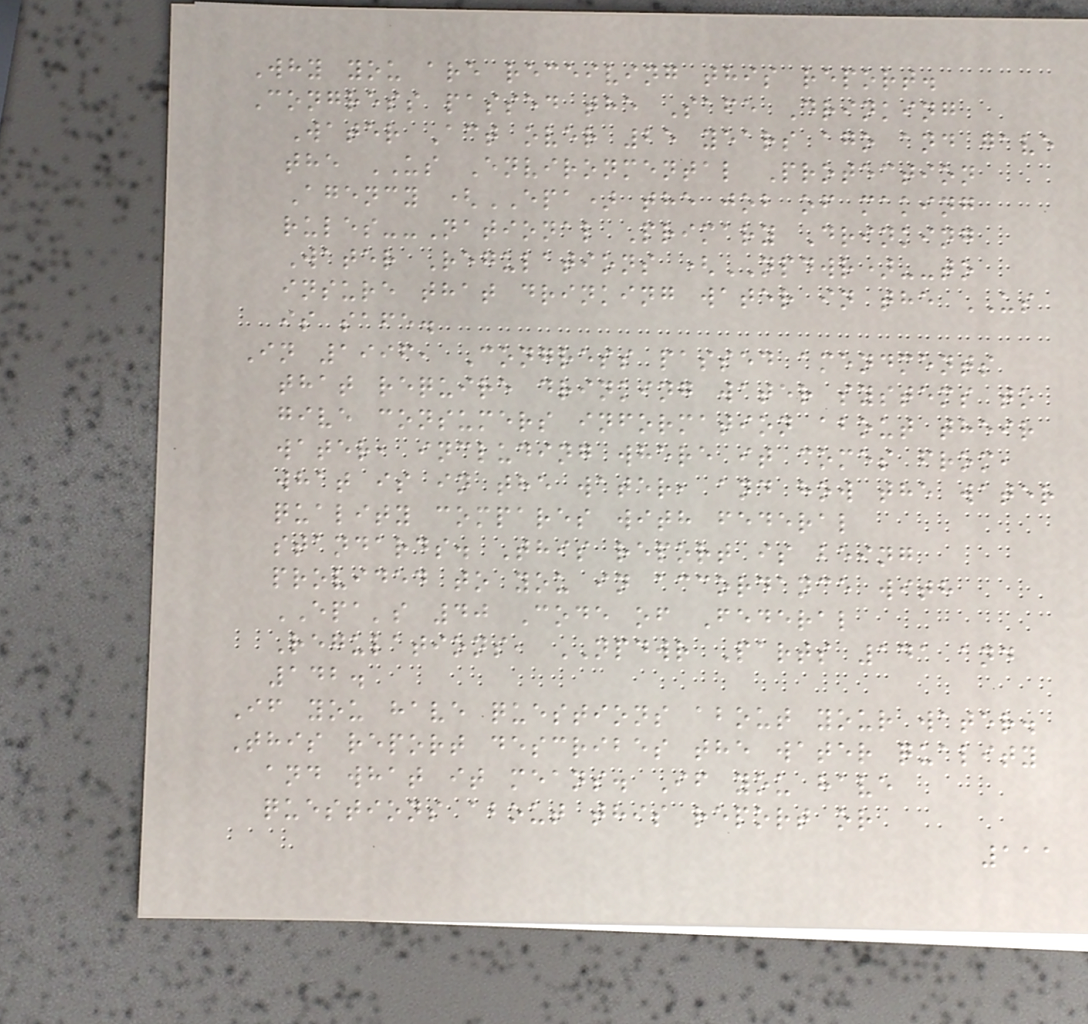Why you are receiving this report.
Congress passed the Safe Drinking
Water Act over 25 years ago and gave
the US Environmental Protection
Agency (EPA) the job of making
rules--National Primary Drinking
Water Regulations (NPDWR)--to
insure that drinking water in the US
is safe.
In 1996, Congress passed amendments
that require drinking water systems to
give consumers information about their
water, including where it comes from,
what is in the water, and how the water
quality compares with federal
standards. This report is being
provided to you in accordance with
EPA's 40 Code of Federal
Regulations, NPDWR Parts 141 and
142.
If you have questions about your water.
This report describes the water quality
and what it means. If you have
questions about this report or
111
